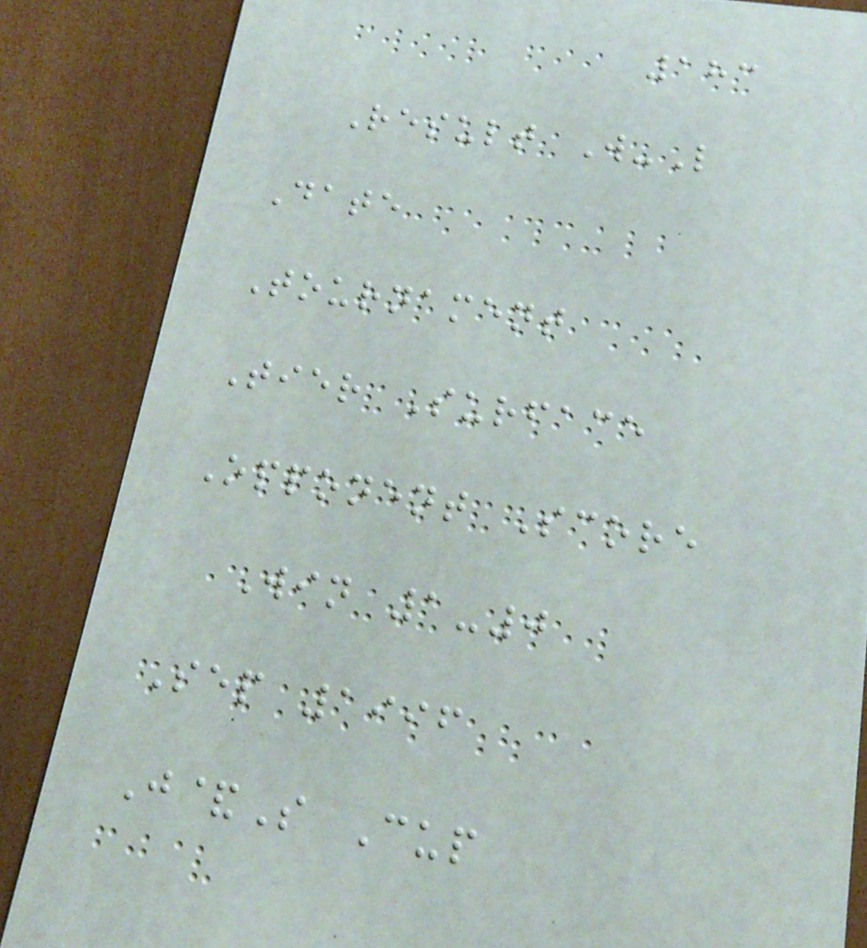183
Result W-L
Date
Tournament
Tier Surface
Opponent Score
Win 1-0
Sep 1996
J&S Cup
